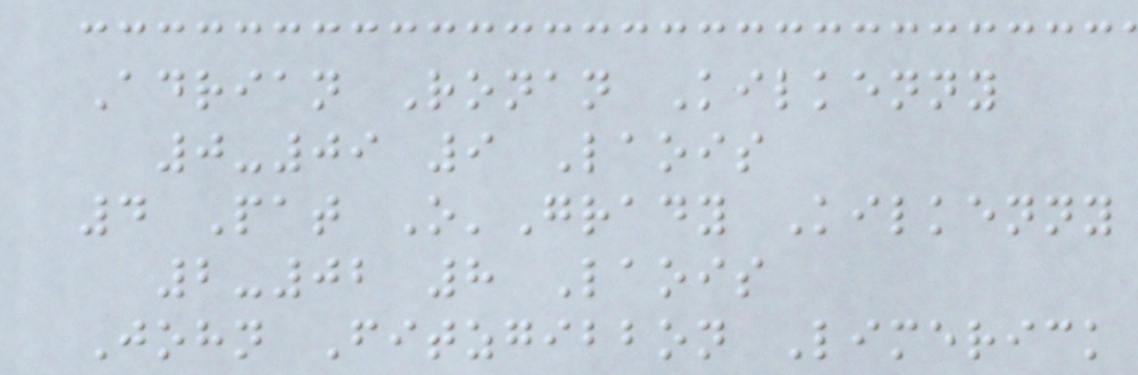Adrian Ronan Kilkenny
0-09 9 Laois
4 Pat O'Grady Kilkenny
2-02 8 Laois
John Fitzgibbon Limerick
